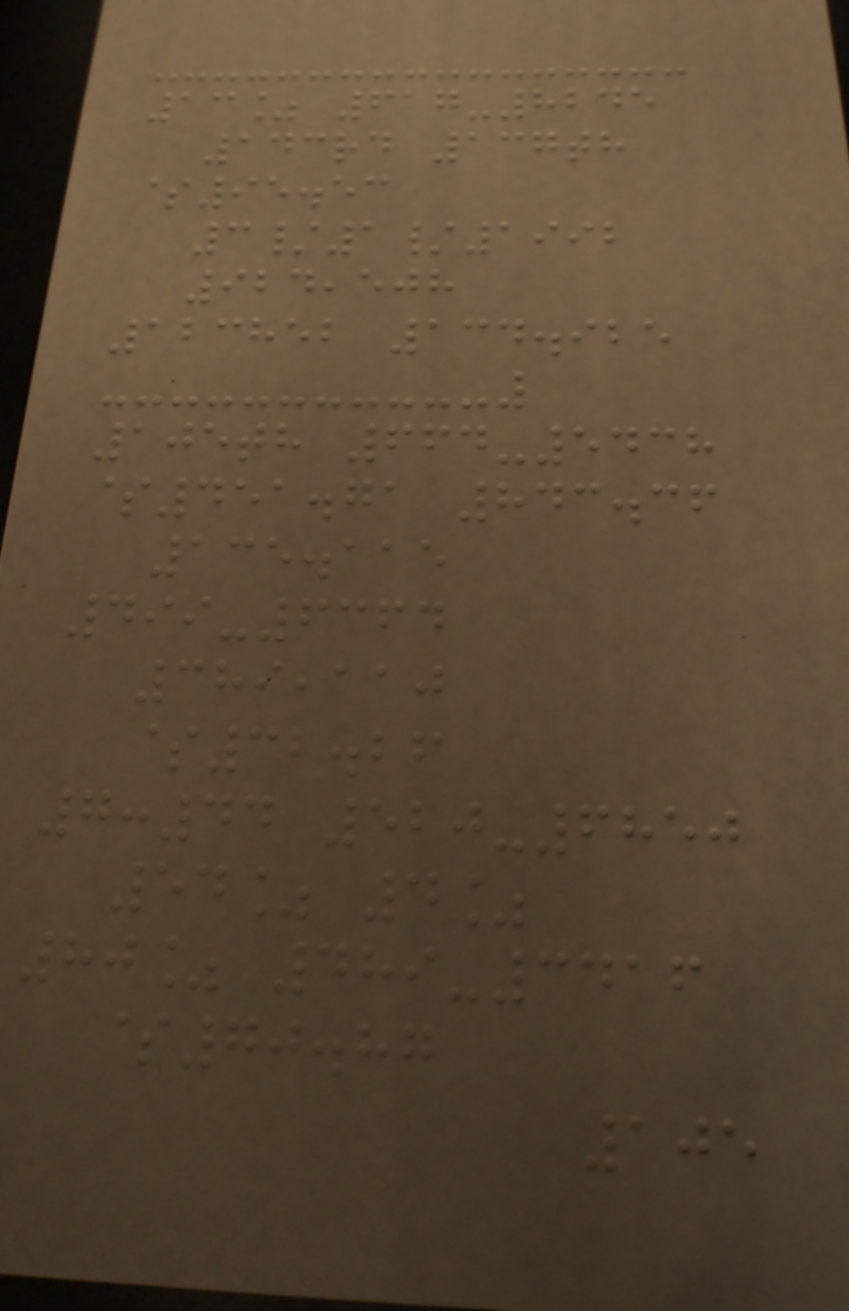13% 617-8245
143rd 137th
$95.53
3/1/1992
924,508
123852 134.925
105th 664-5438
$451.71 843.36
135.115
499-6364
389,110
$32.26
7:44 520-6850
54% 4%
80% 489-3416
$70.87
105
